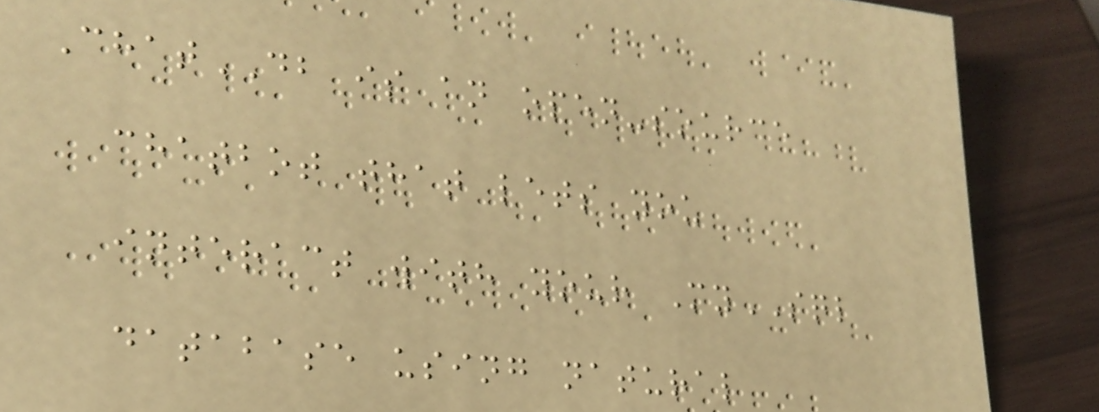ChatDB is an open-source
chatbot that lets you
interact with your MySQL
database using natural
